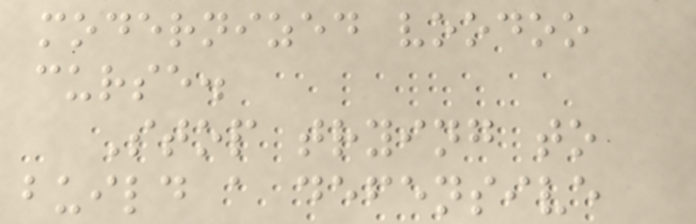modernized voodoo
curse.
Stop trying to
build a defensive
